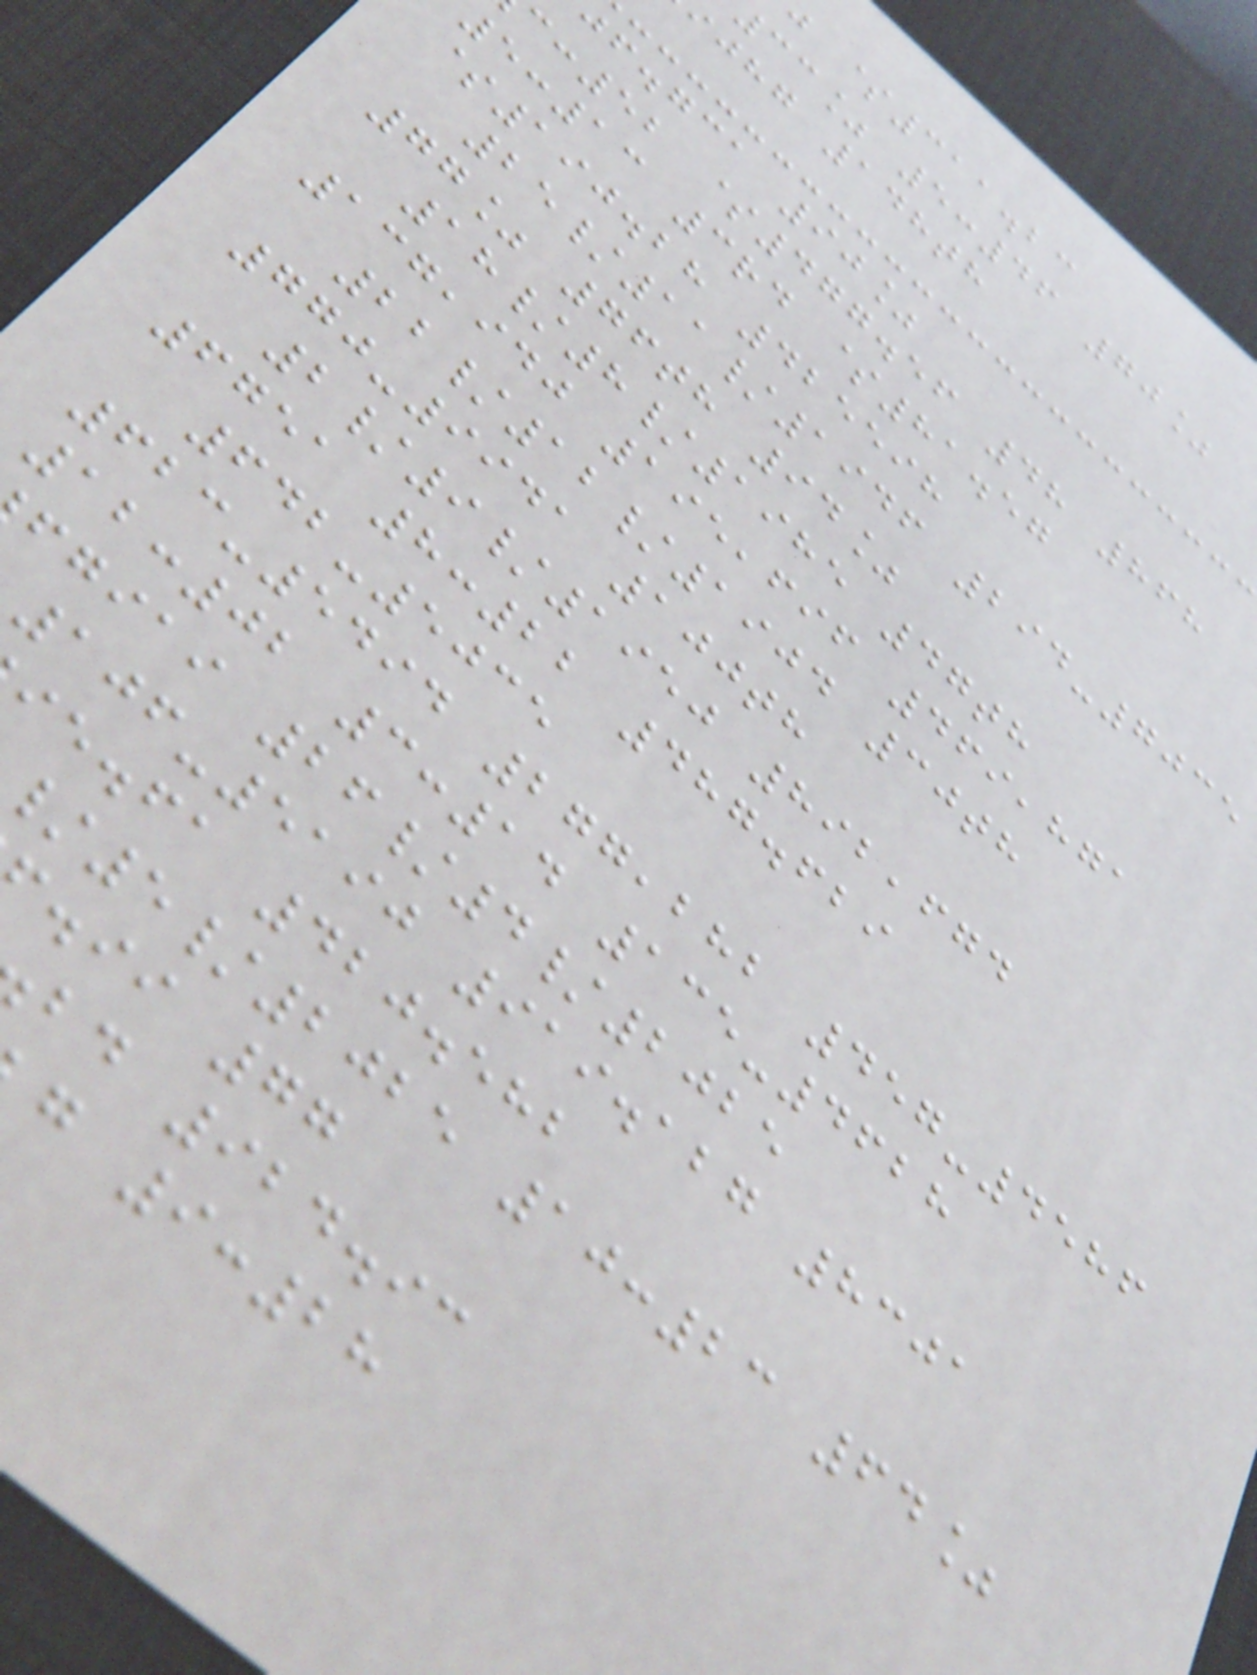j $311.23
33% 5:46 70%
ijhg 148th
jf.gca 90%
:52 $477.56 48 868
5:13 3rd $81.57
$190.28 425598
25/11/1946 294-7035
77% 76th 94%
18/8/1985 47th
137,940 195,696 469,871
22/12/1904 30th
770-9941 100th
2/9/1950 892,674
6751 8:22 487.629
642-5035
623-5494 277,282 457-4586
12:02 3:14 135-4628
fgiai 26/4/2025
106-5190 919.127 8301
ie.fa 420.582
5/2025 10:23 64%
.ii 77
bd 924.93
g 9:28
